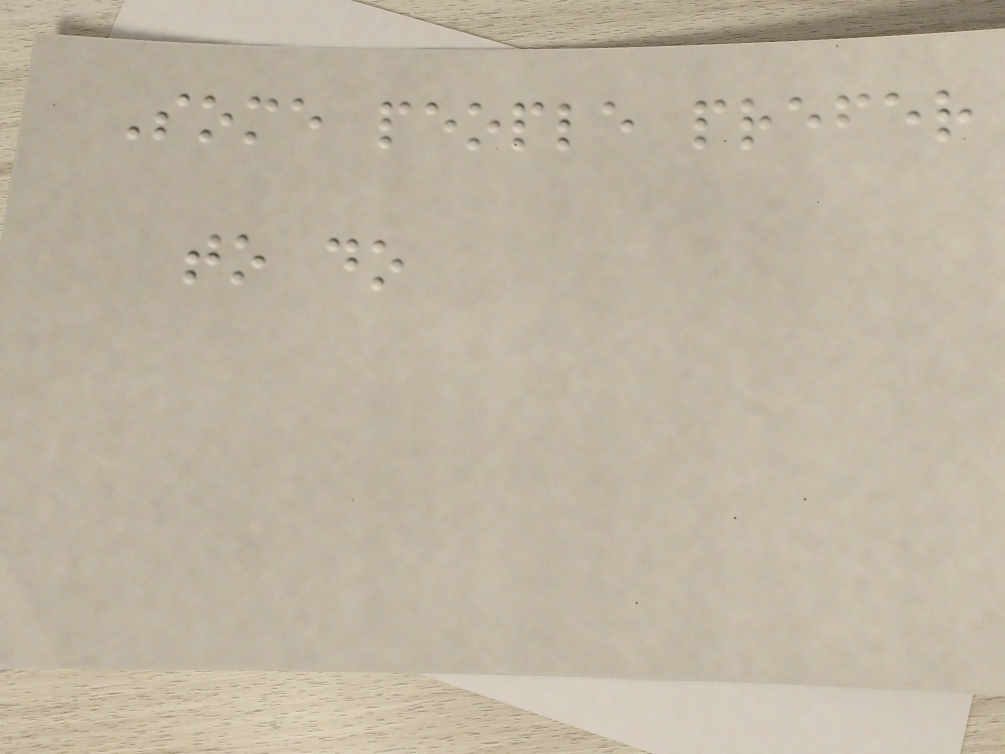Some people prefer
to do
